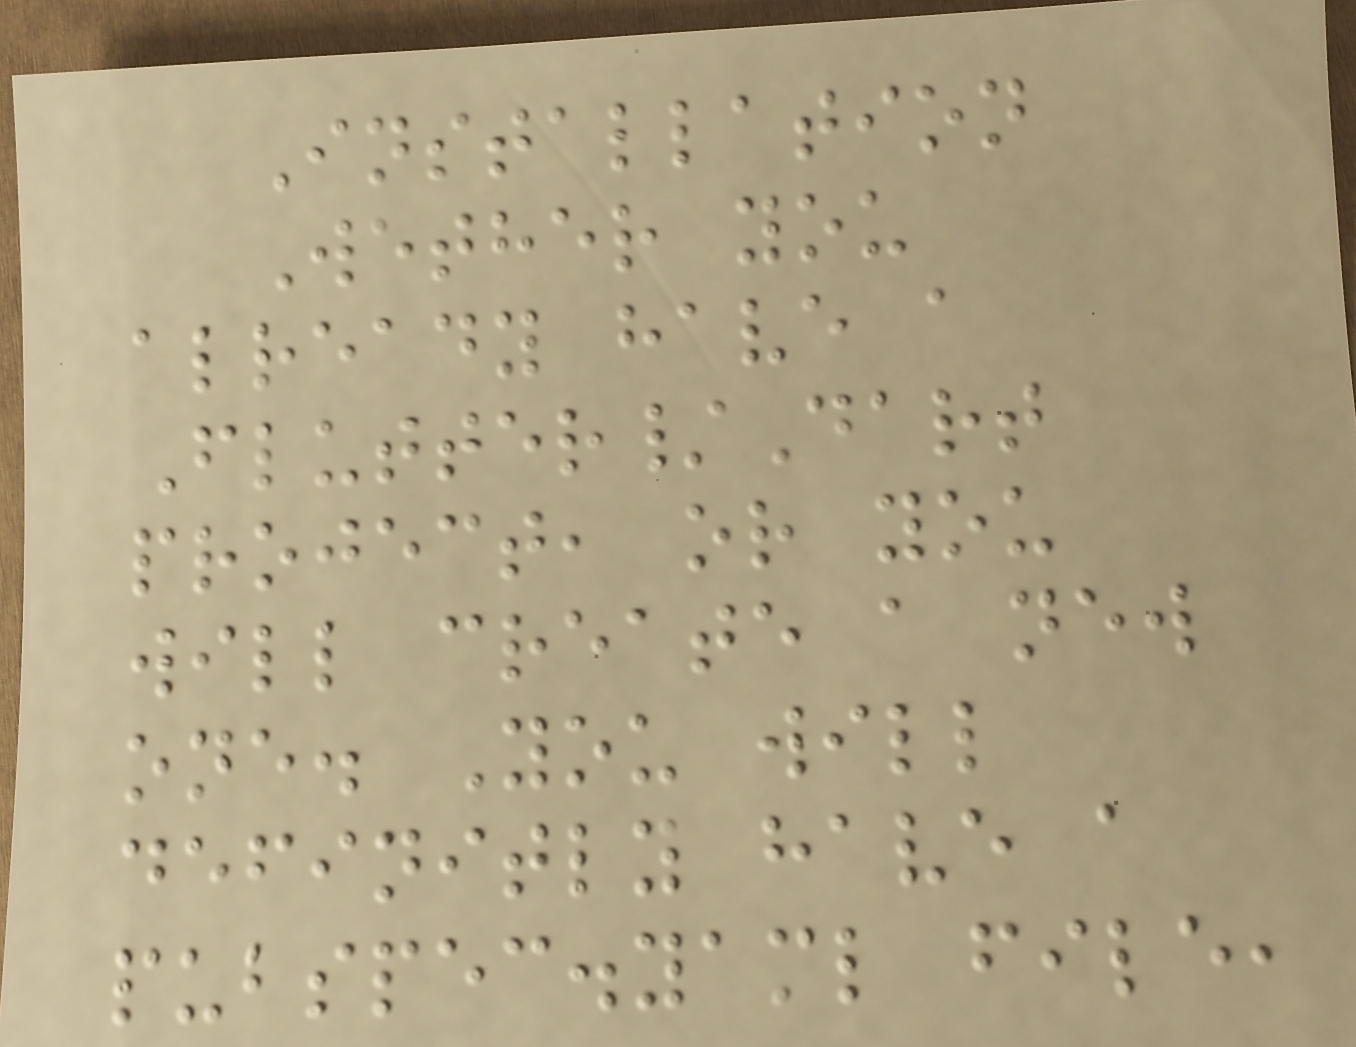Installation
Wether you
already have a
Flutter/Dart
project, or you
will create a new
one. You will
definitly have a
pubspec.yaml file,
